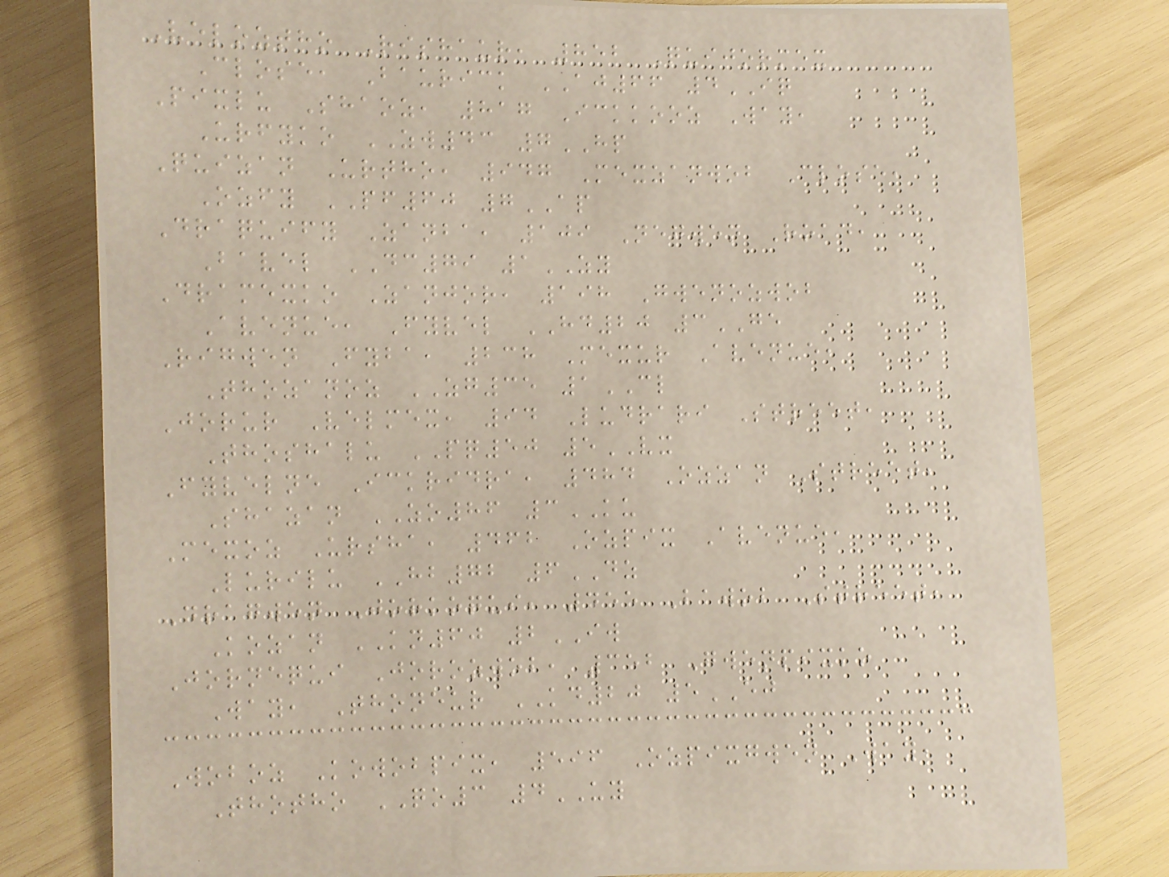Veloztho Rishaur, 852 Quijormex
Close, Baurick AJ66 4IQ
Pixlu Shaoz, 817 Ickkooz Way,
Urfyko ZW43 7HP
Quizan Urtho, 947 Mexzanwob Close,
Ozfy PF60 7AP
Draquify Zanba, 109 Negwen Road,
Bavel DC79 1ZY
Dramexko Zanjor, 198 Gwenozwob
Avenue, Fyvel HD20 3GE
Rigwen Fyba, 238 Mexur Avenue,
Thozanoz ZG35 1CL
Jorur Velmex, 94 Ludrari Street,
Thoshalu PQ50 5VX
Fyvelne Ickridra, 484 Ozzan Street,
Shazan ZO86 3KU
Mexoz Ursha, 462 Ozpix Avenue,
Lurilu HB72 6DZ
Dragwen Jorkoqui, 455 Bawob Street,
Kozan KN60 2IW
Jornequi Jorozwob, 352 Gwenpixko
Way, Thoneur KD20 5EJ
Woboz Kowobpix, 596 Ozpixgwen Way,
Thotho QO3 4UY
